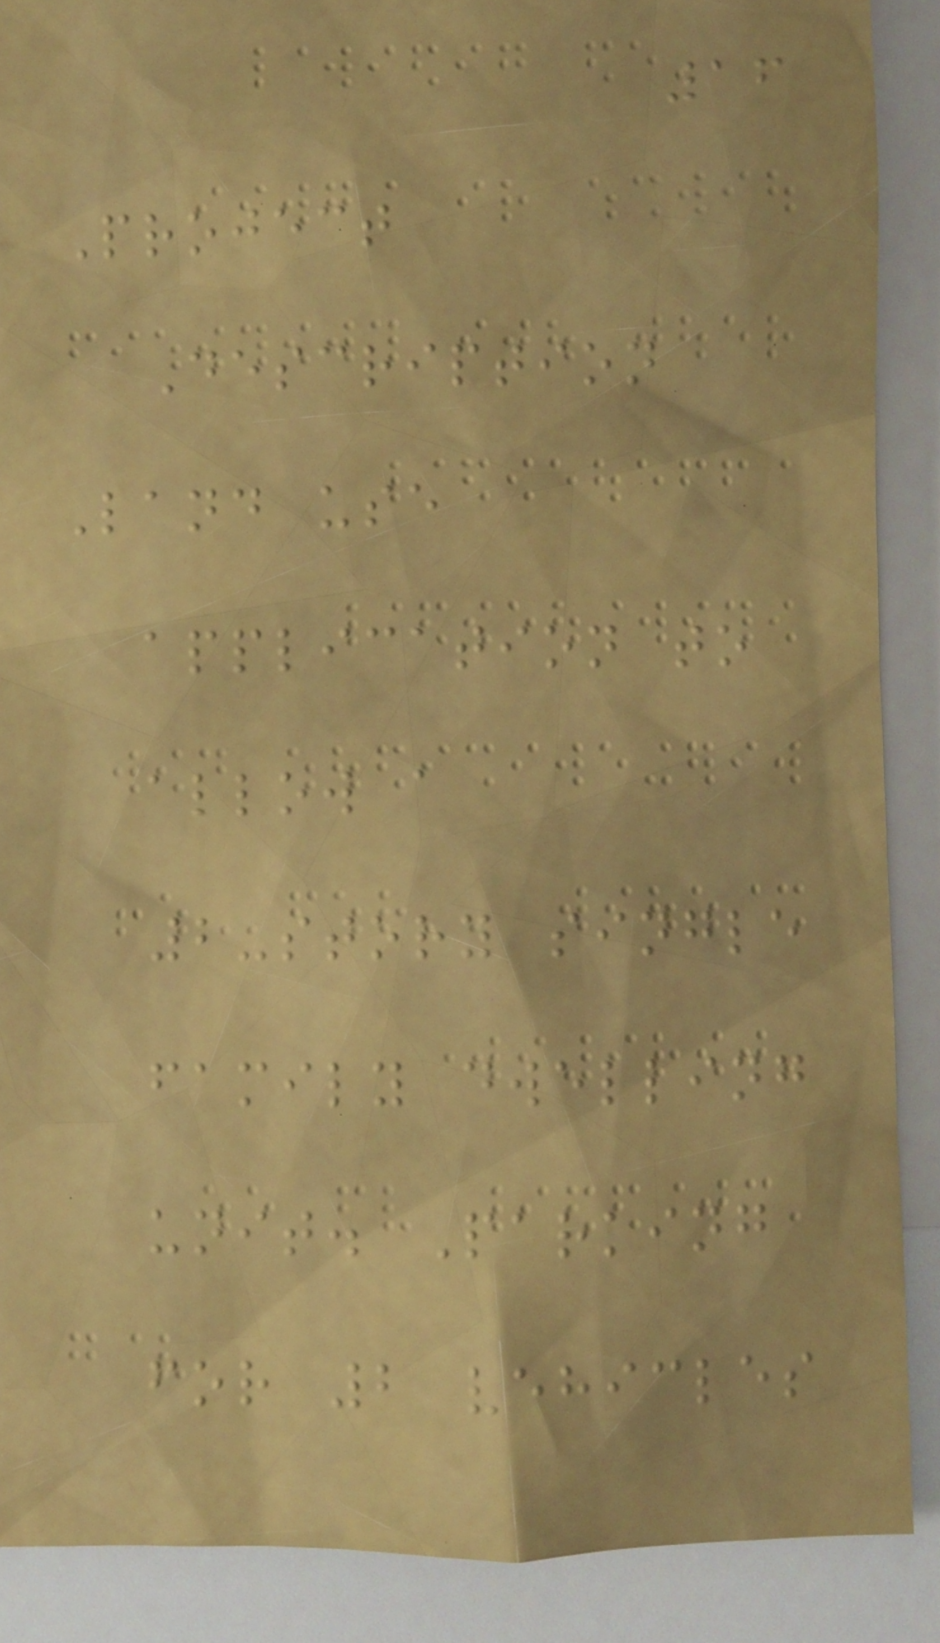16
Project
Description
Land use
application to
allow a
2-story single
family dwelling
unit. Parking
for 2 vehicles
